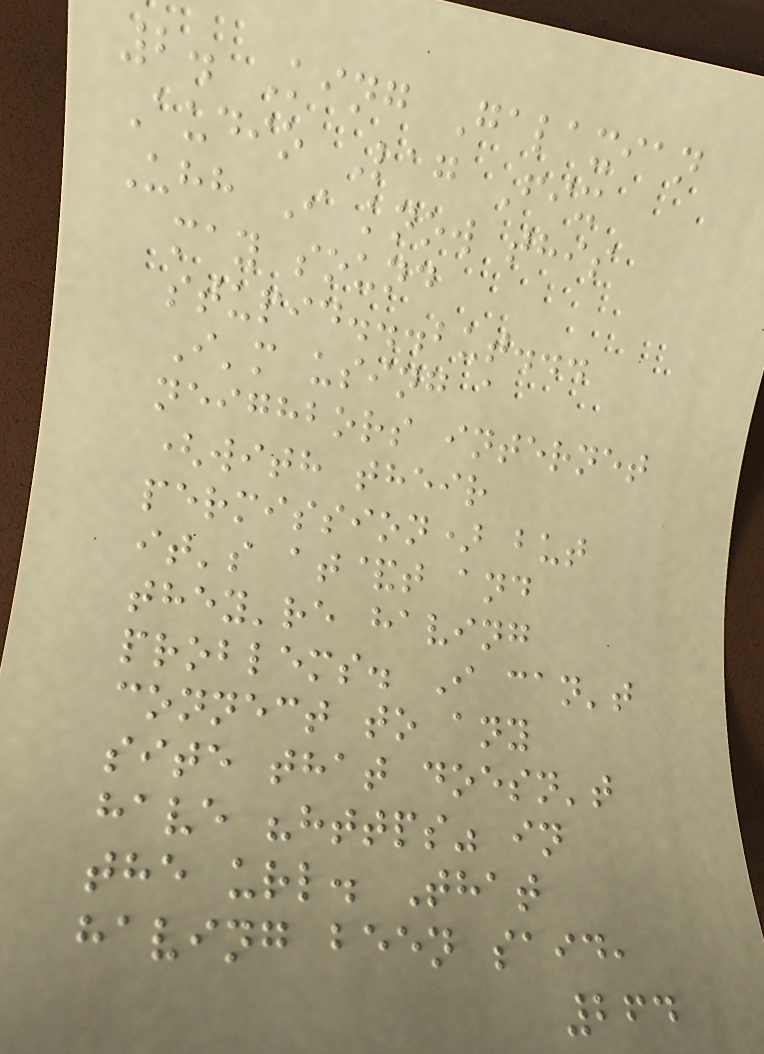2. King Galaxian
Audio Lag Fix
Uhh I know this
may sound
stupid...but...
I'm using a
neighbors internet
(with their
permission) but
it's at&t and
they're having
problems. I can't
connect to any
site that doesn't
have "https" in
the url. That
having been said,
264
